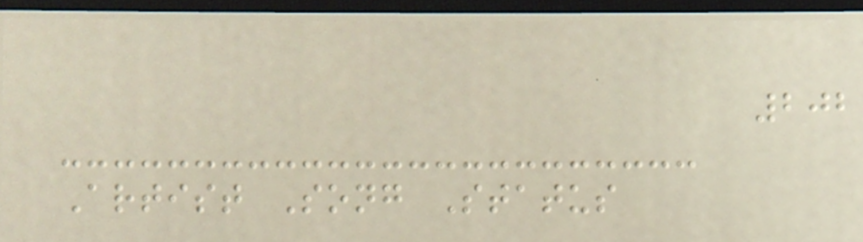202
Artist Song Status
